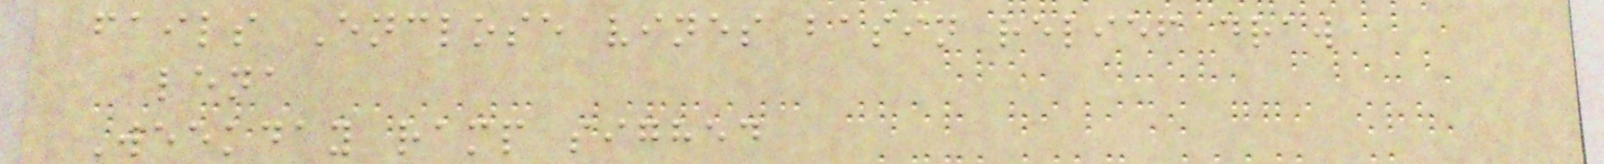fails Enclose vines basin relief draw
lena
Weekday ramp sighed
